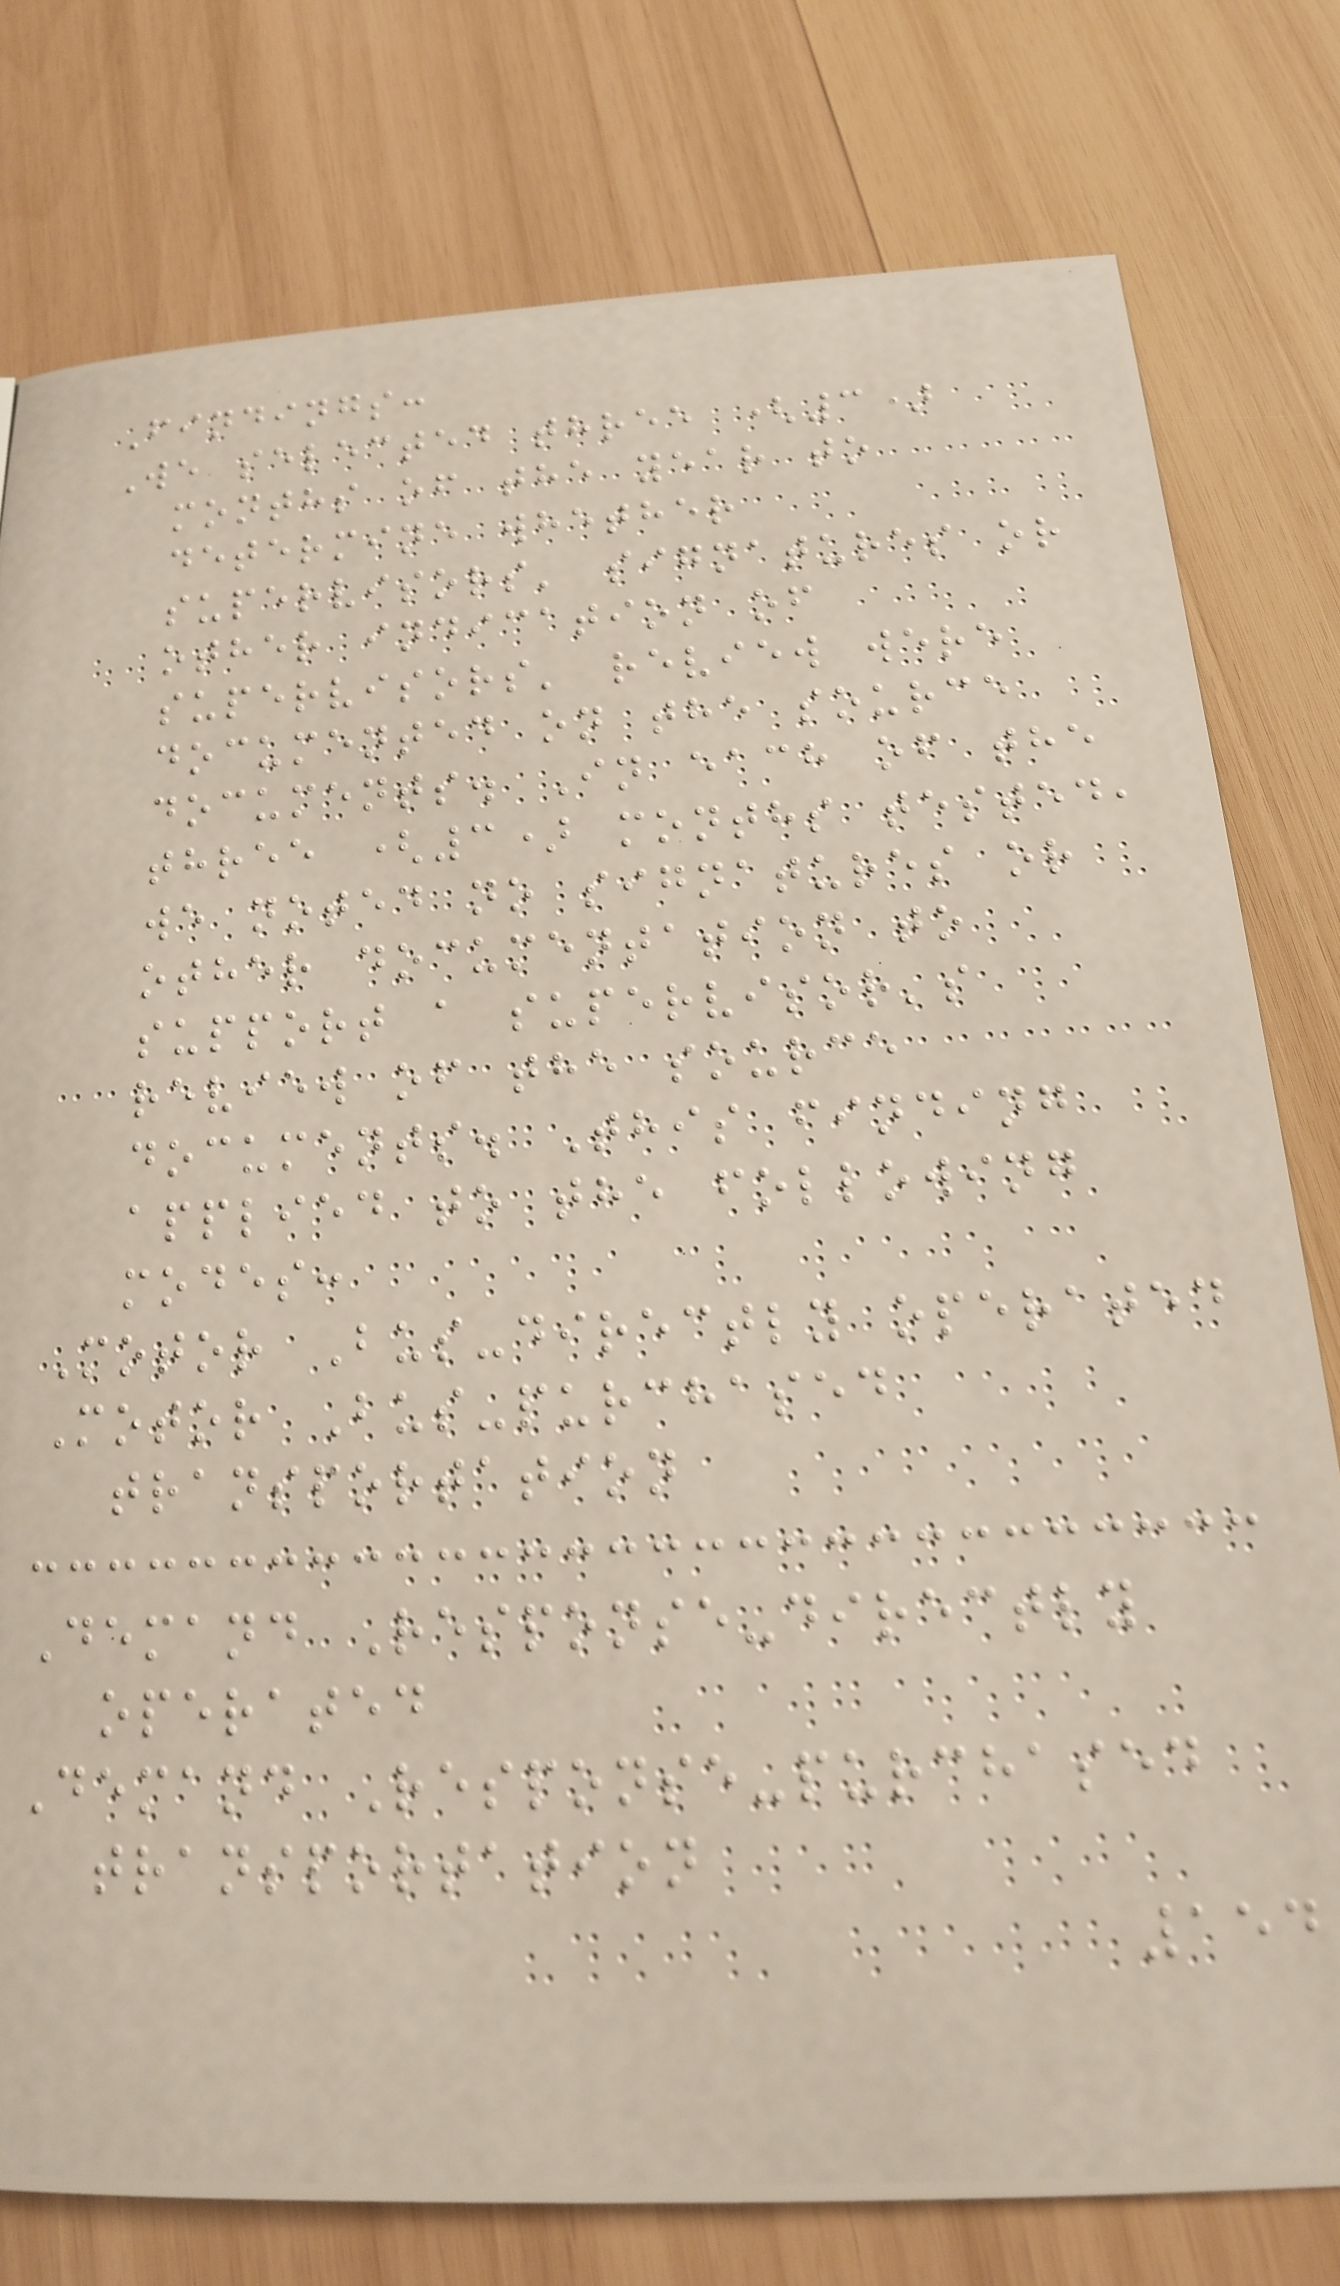Findings:
We selected three (3)
months of the year to
determine whether
supervisors' signatures or
other indication of
supervisors' review were
documented on the source
documents. In each of the
three (3) months tested,
we noted no signatures or
other documentation to
support a supervisor's
review of the source
documents. This finding
applied to the following
modes:
Motor Bus-directly operated
Motor Bus-purchased
transportation
Demand Response-directly
operated
Demand Response-purchased
transportation
154
